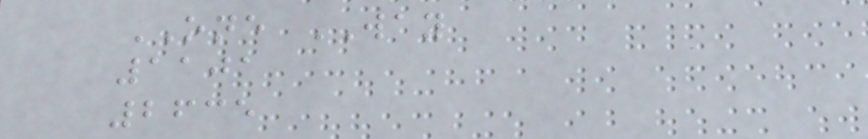ONE WAY
1101
2635
